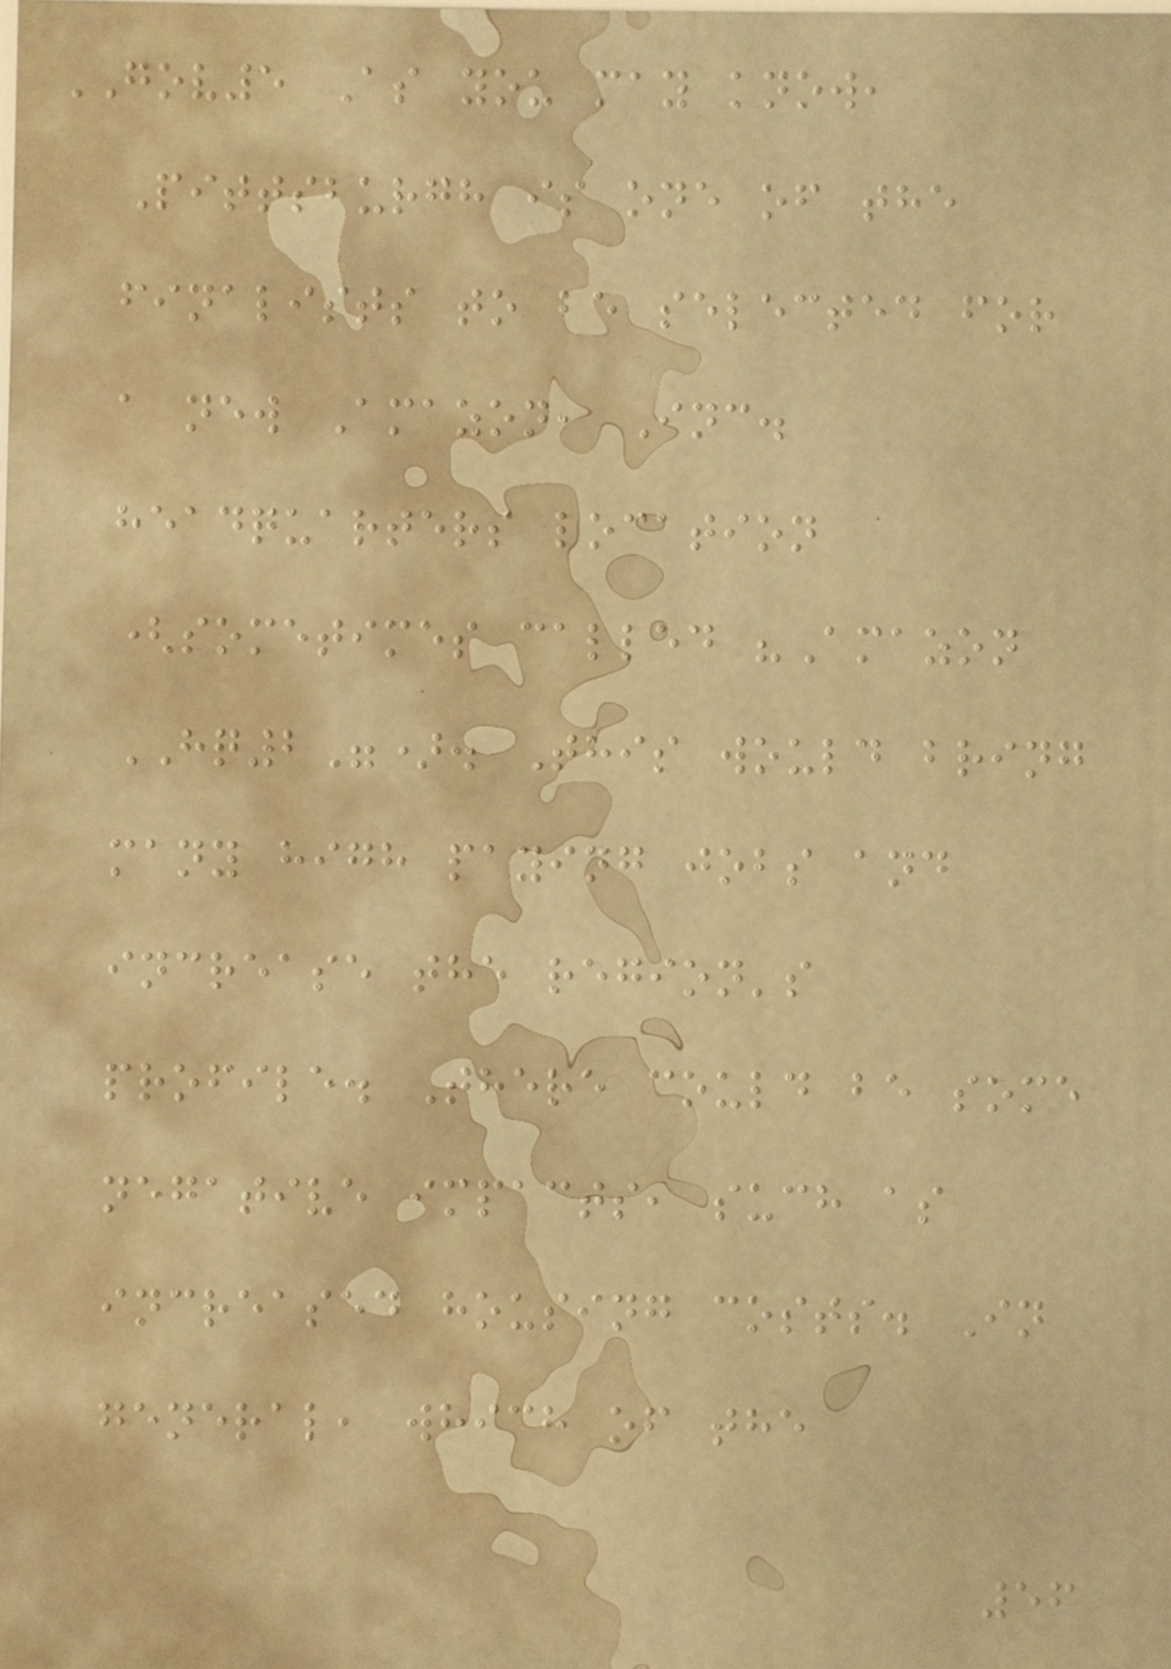GOV5 As you may know,
Pittsburgh is one of the
finalists to be selected for
a new Amazon, Inc.
headquarters location
(sometimes called "Amazon
HQ2"). This would bring
many high paying jobs and
increase the region's
profile. There could be some
negative impacts, such as
increased housing costs. In
general, which of the
56
